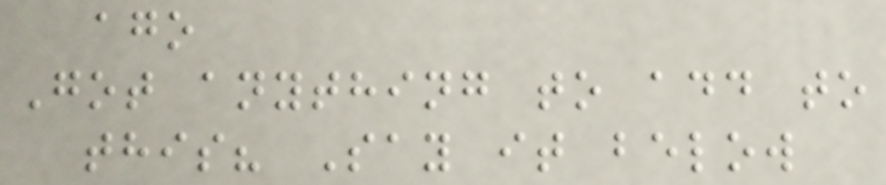ago
Got anything to add to
this? Say it below
